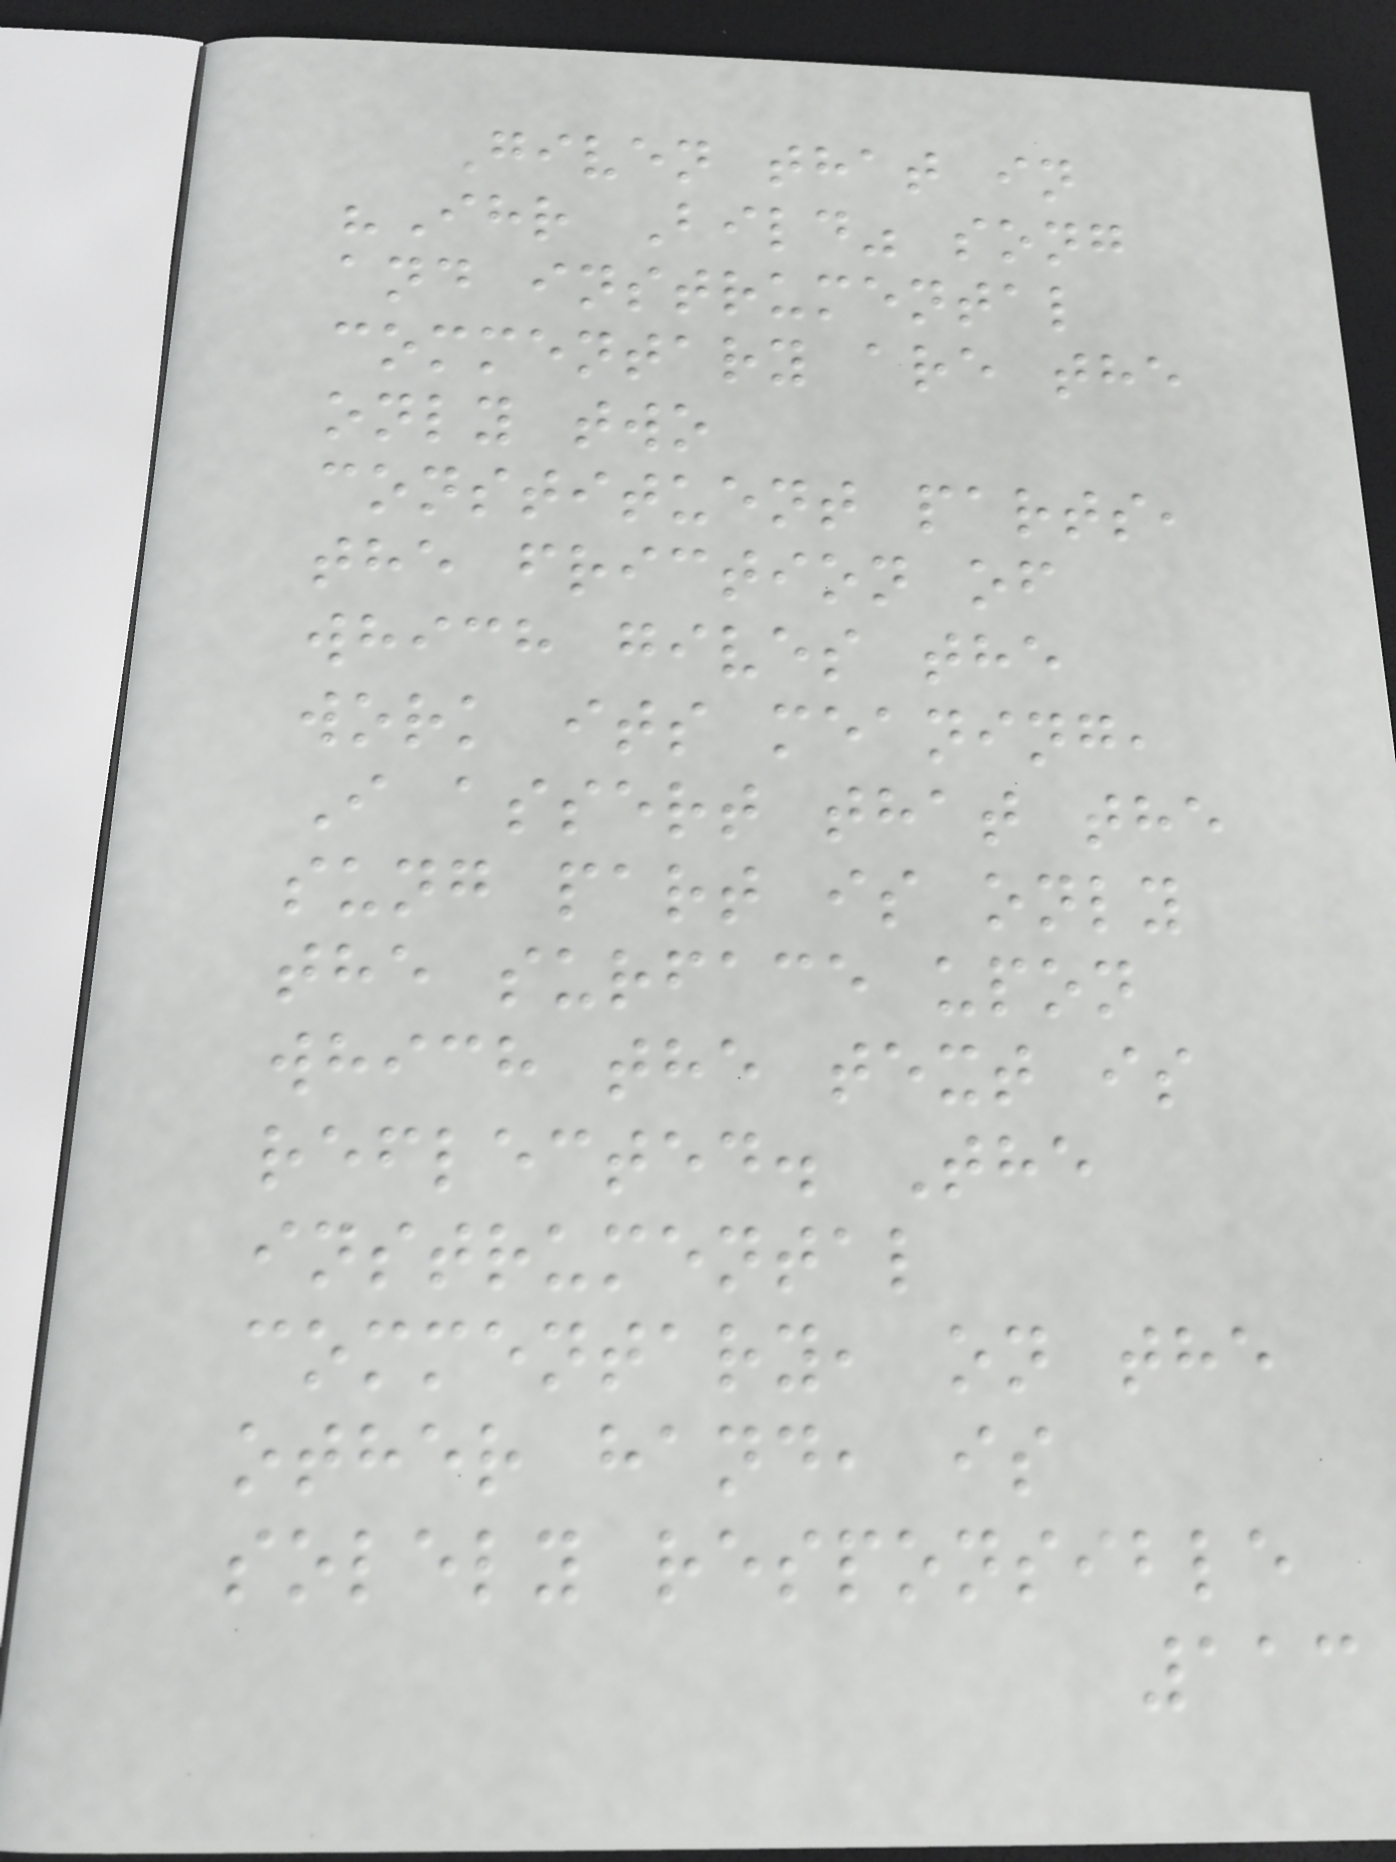Given that in
"Ihr Bild" song
and instrumental
commentary are the
only two
constituent parts,
the friction of
which gives the
work its meaning,
I assert that the
sung part is only
the surface upon
which the text is
reflected. The
instrumental
commentary, on the
other hand, is
solely responsible
113
